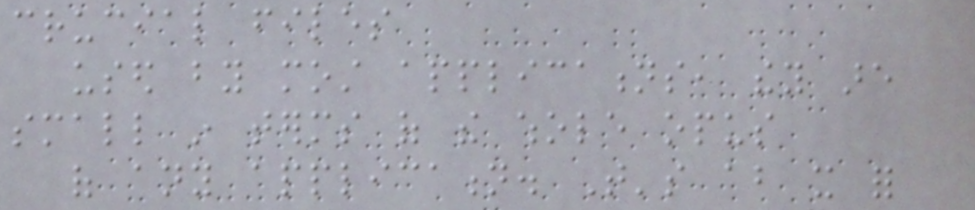crucial files
used by most applications, they are
small in terms of the whole opus
of any application. That's about it for
